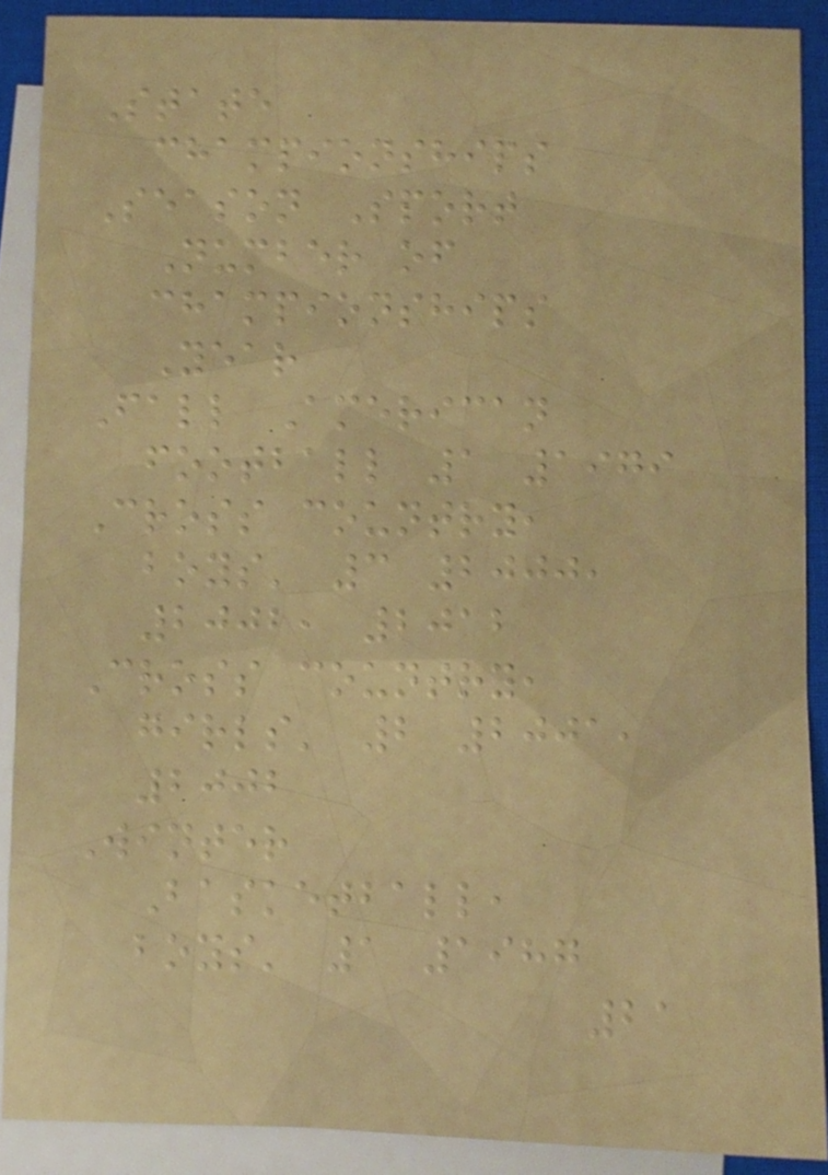State
championships
Season Sport
Number of
championships
Year
Fall American
football 1 1979
Cross country,
boys' 3 2000,
2002, 2012
Cross country,
girls' 2 2001,
2002
Winter
Basketball,
boys' 1 1987
21
